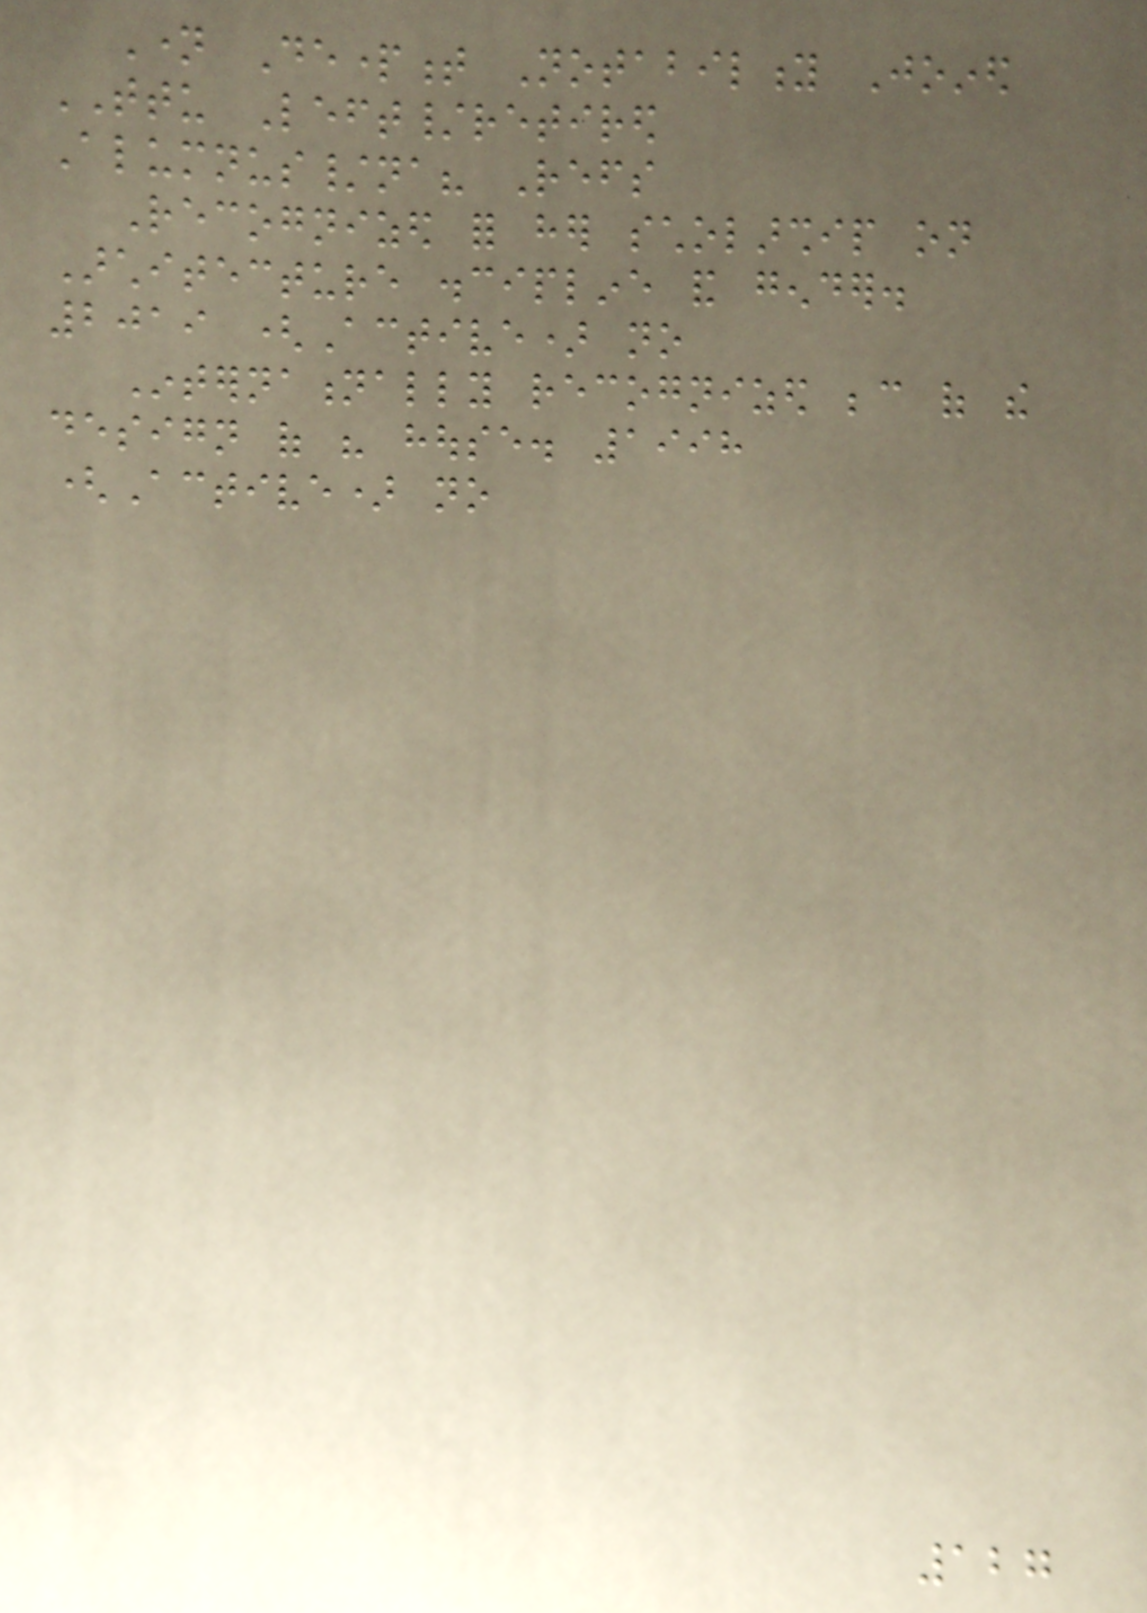Name Department Notability Joined
TTU Left/retired
Alumnus/na? Refs
Recognized for her scholarship on
Architecture discipline and gender.
2019 (Active) no
Internationally recognized because of the
design of his house. 1998
(Active) no
127
